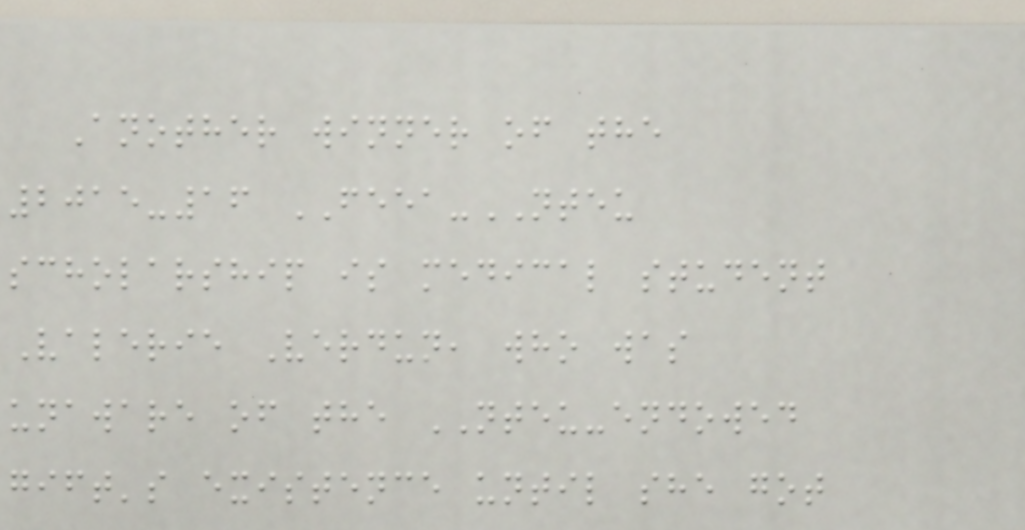Another winner of the
2015-16 FEEA-NTEU
scholarship is medical student
Valerie Verdun, who was
unaware of the NTEU-endowed
gift's existence until she got
